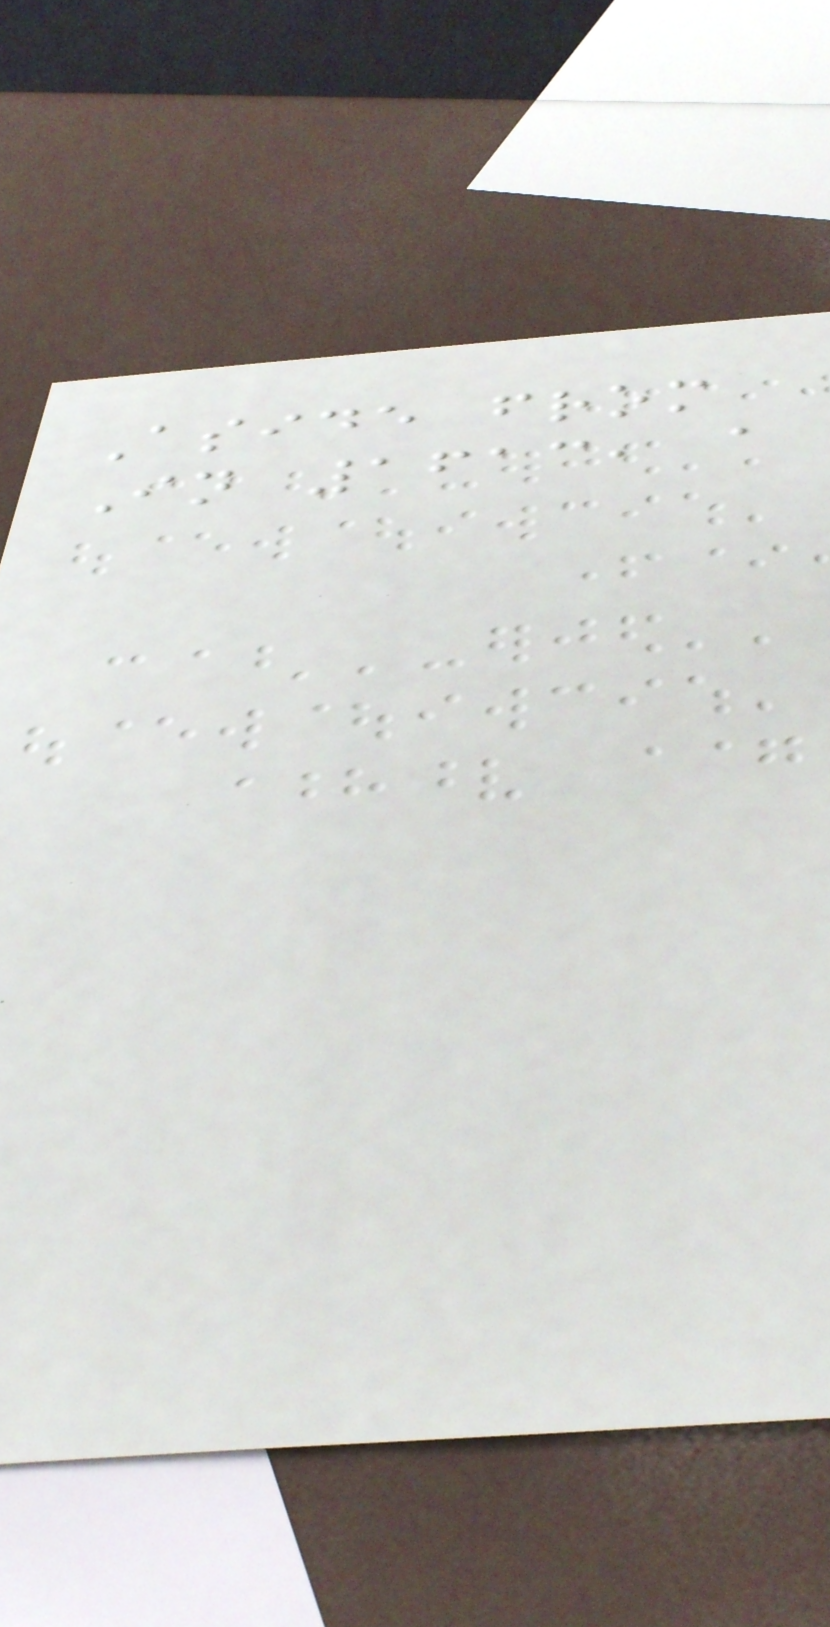Aside from
In 1613, a
